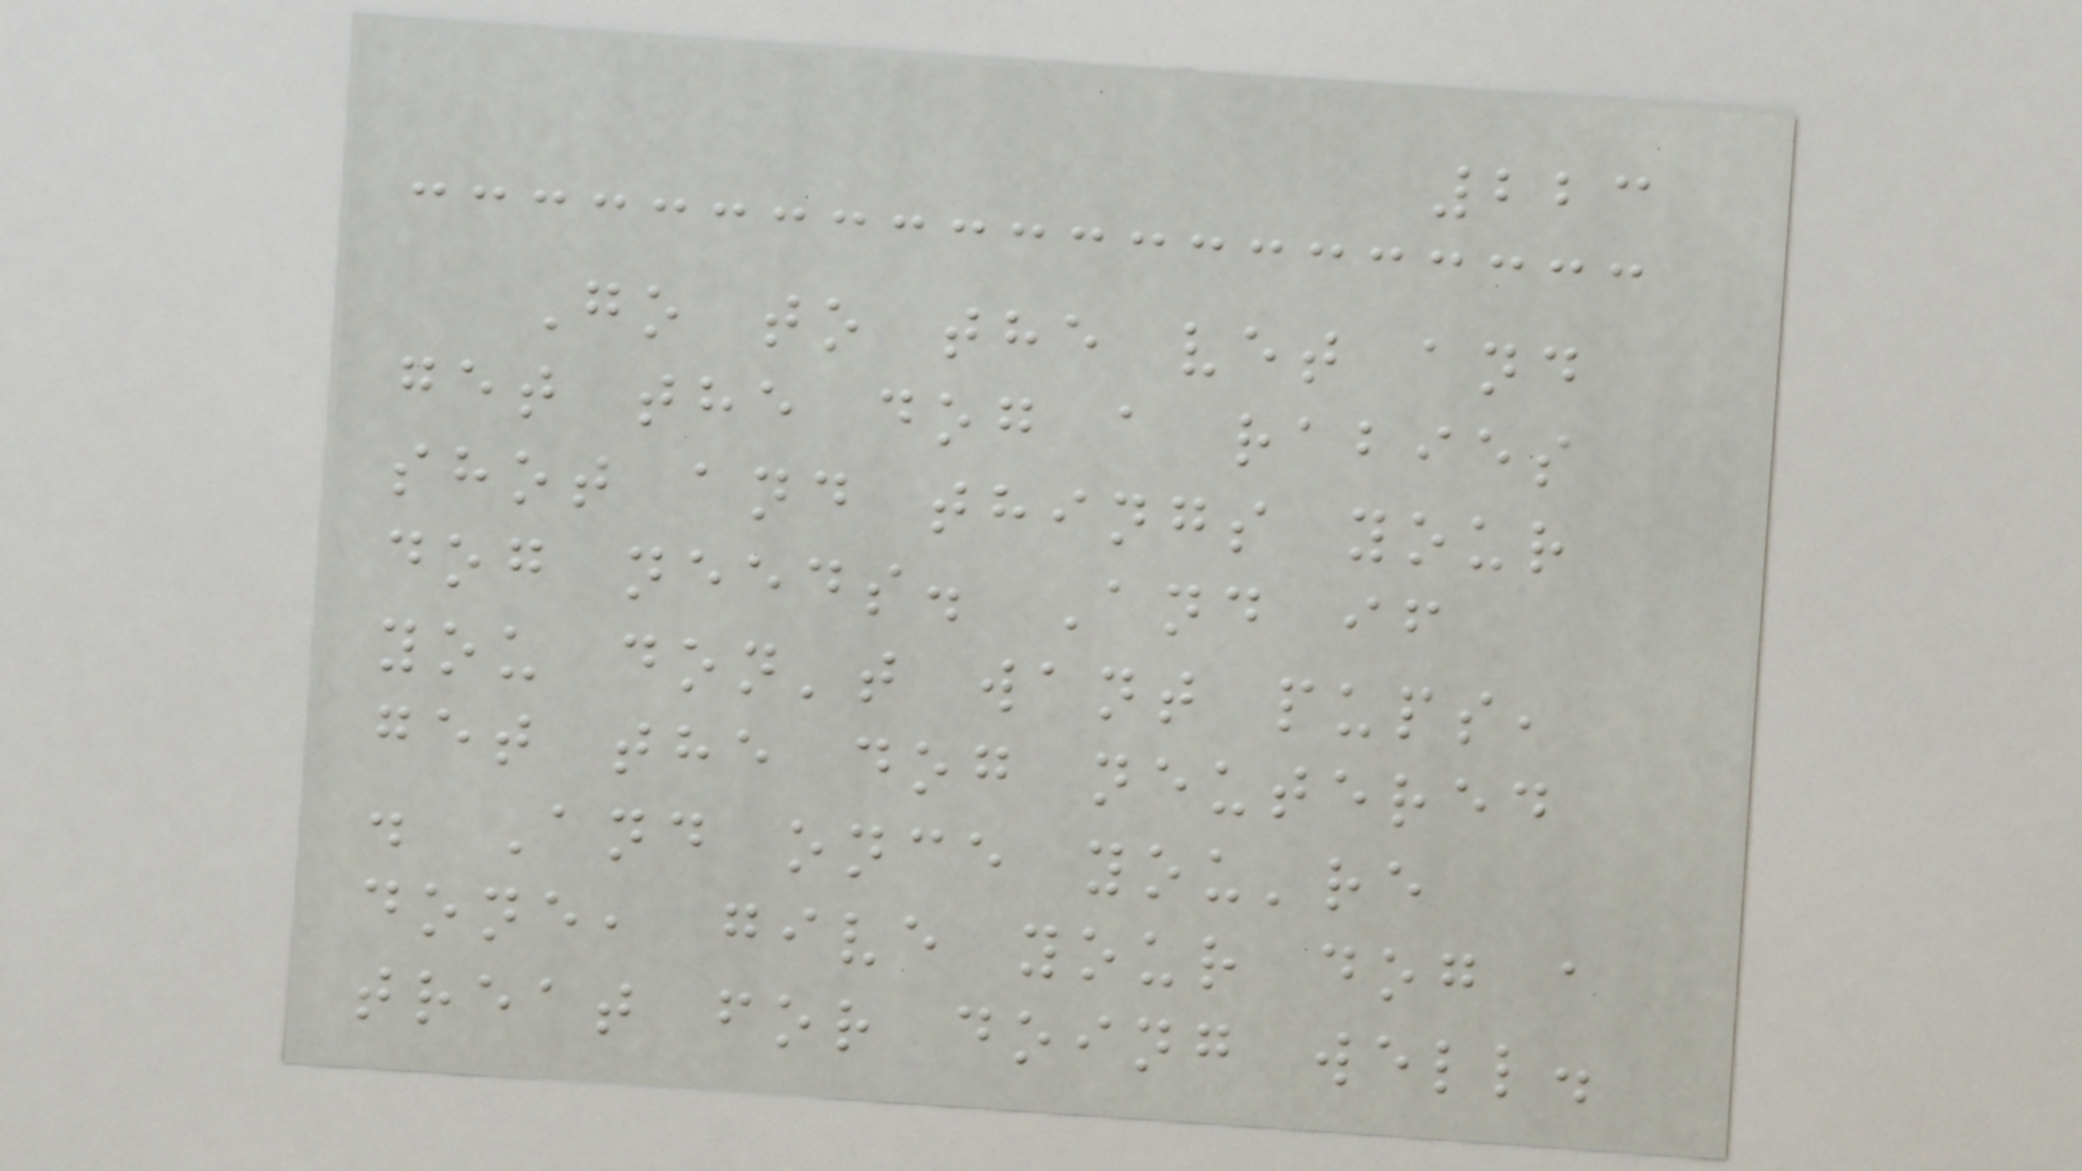223
Go to the vet and
get the dog a rabies
shot and things your
dog needs. And if
you don't want pups,
get the dog neutered
. And once you're
done, give your dog a
treat for doing well.
